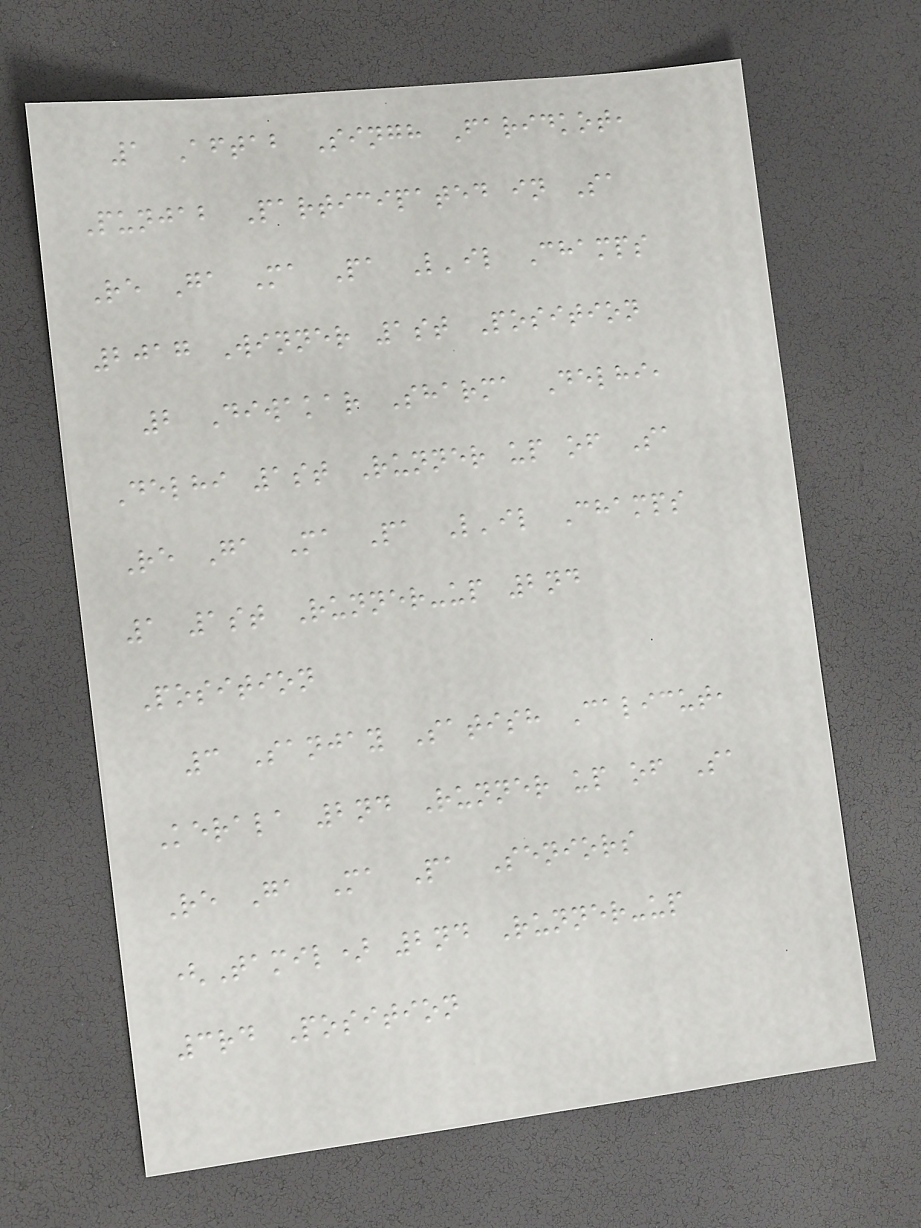1 Aftab Singh Faridkot,
Punjab Participated in Sa
Re Ga Ma Pa L'il Champs
2017 Winner 1st Position
2 Diwakar Sharma Delhi,
Delhi 1st Runner up of Sa
Re Ga Ma Pa L'il Champs
1 1st Runner-up 2nd
Position
3 Sanjay Satish Calicut,
Kerala 2nd Runner up of Sa
Re Ga Ma Pa Seniors
(Tamil) 2nd Runner-up
3rd Position
